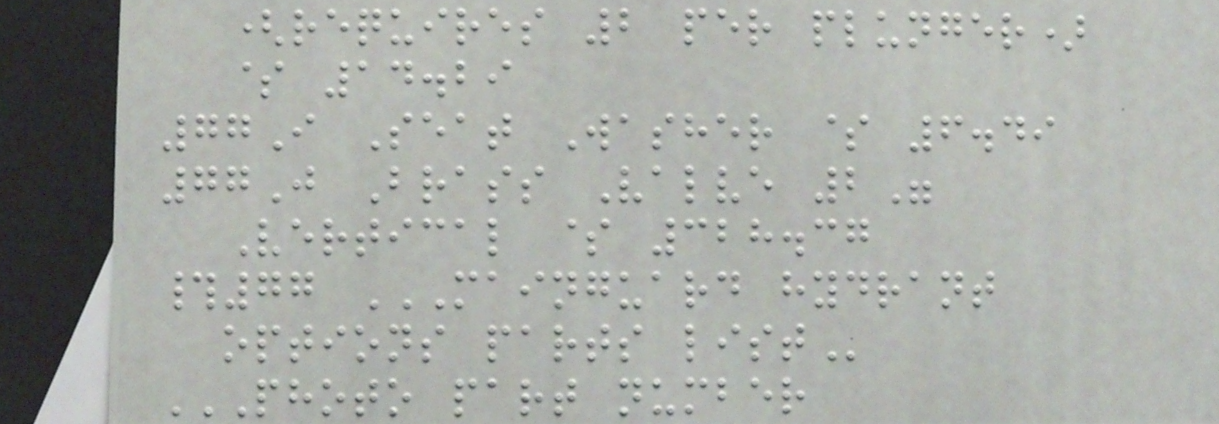(requires 2 per plunger)
$ 14.29
77I Seat Washer $ 6.49
77J Brass Valve 2"
Vertical $ 328.37
#77 MAINGUARD HYDRANT
OPTIONS PARTS LIST
PHOTO PART NUMBER
